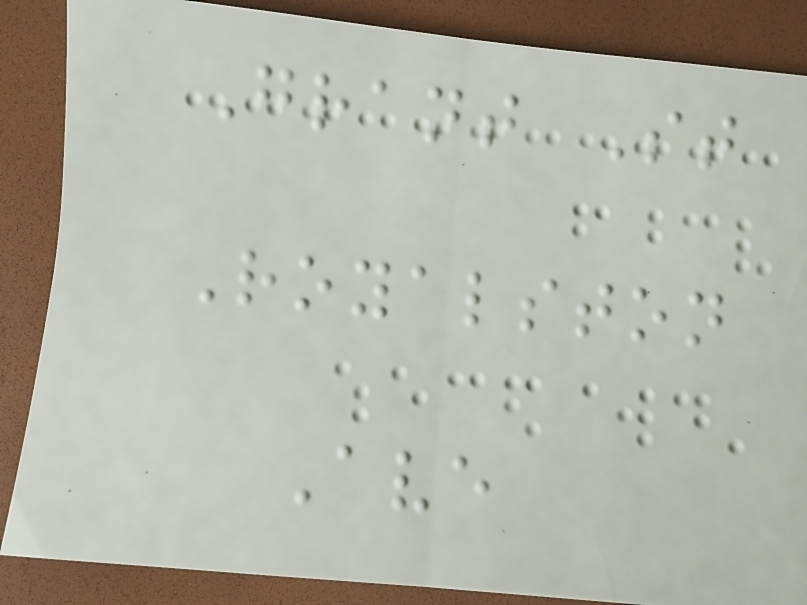Grant St
Royalston
Ave
